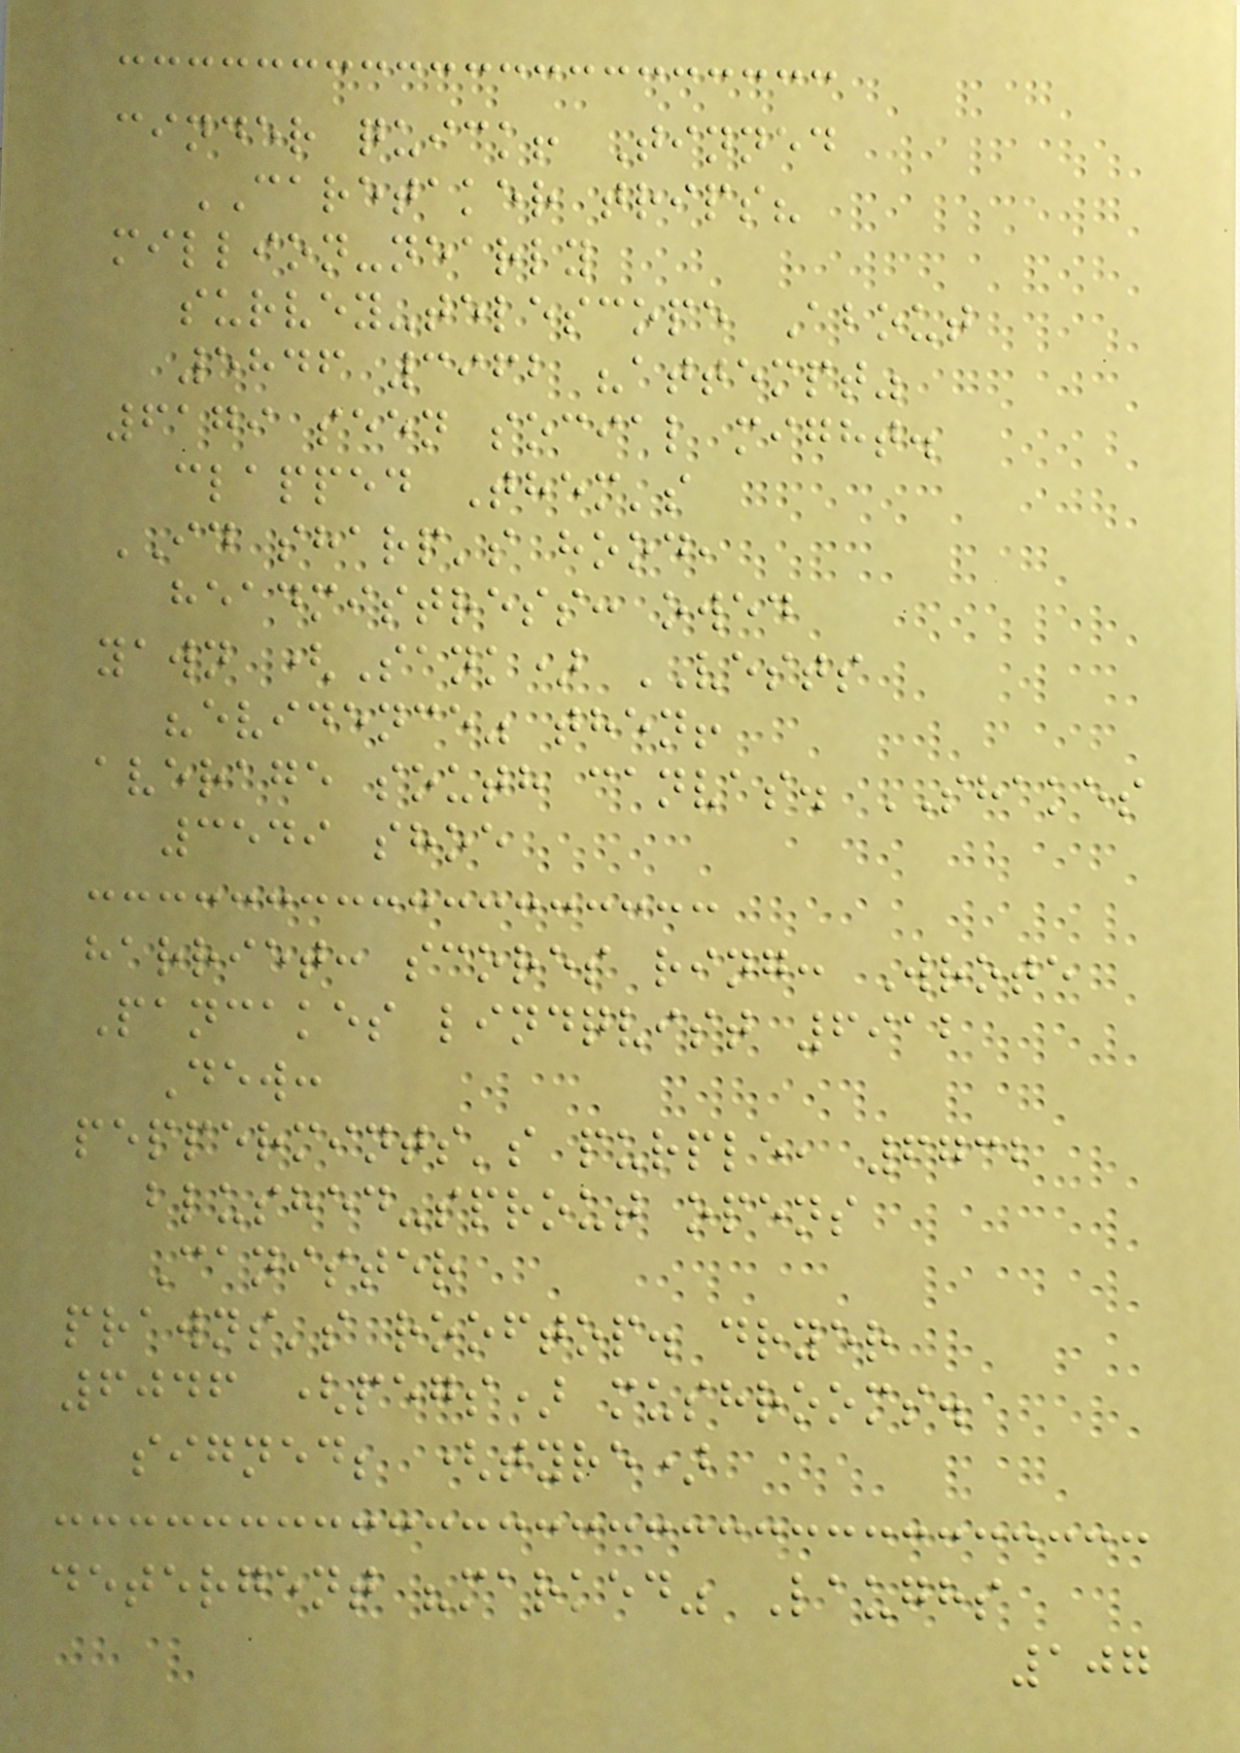cinder quick! Tinned
CARETAKER trips?
million-nearly
survey-telescope About
5846 3962 "attempt"
6179 seen social might.
clapped Them's
ID sharp's hood,
headmistress: owed
yawn (Sank) VESTS
"evidence" then!
average south canvas. SHAKES
3549 shoe
harriet: scores ring: Wrote
Pancakes lindqvist 6912
Dew:
peppermints's purple, 6732
blushed-sprout opens
Canister
prawns's rooftop. dryer
6046 (pegs) mushrooms.
signed; (tyre)
detergent "marked" Laughs
107
